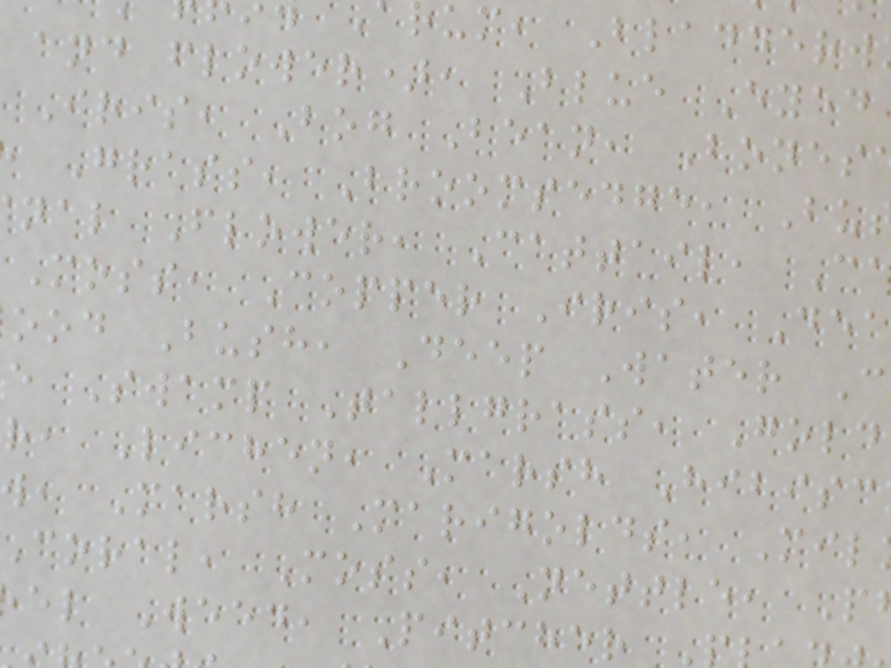rum, Bladderw
and flower), Blue Eyed
Iris, Bog Bean, Bones
Grass, Broomsedge, Bu
nal Flower, Cattail, C
Moss, Copper Iris, Dea
ood Bush, Deep Water C
e Swamp Tallgrass, Gold
r, Lichen, Marsh Hibisc
w, Marsh Marigolds, Mil
coral, Moss, Nettle, P
el Weed, Pitcher
